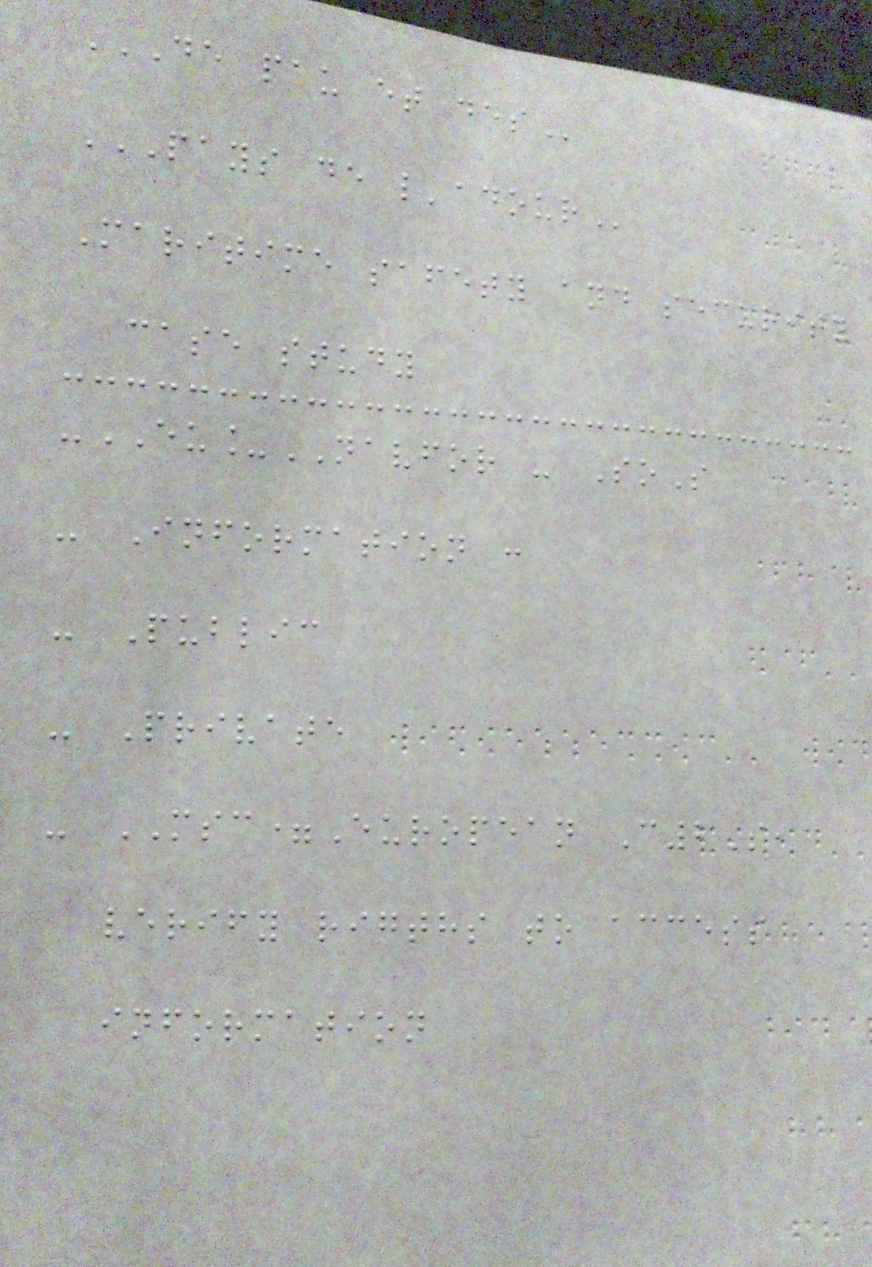DE PAU ET DES
PAYS DE L'ADOUR
Maritime safety and security
case study
-EU_NAVFOR - SoS
- Information :
- Public
- Private
- MSC=European C2S,
verify rigths to access
information
